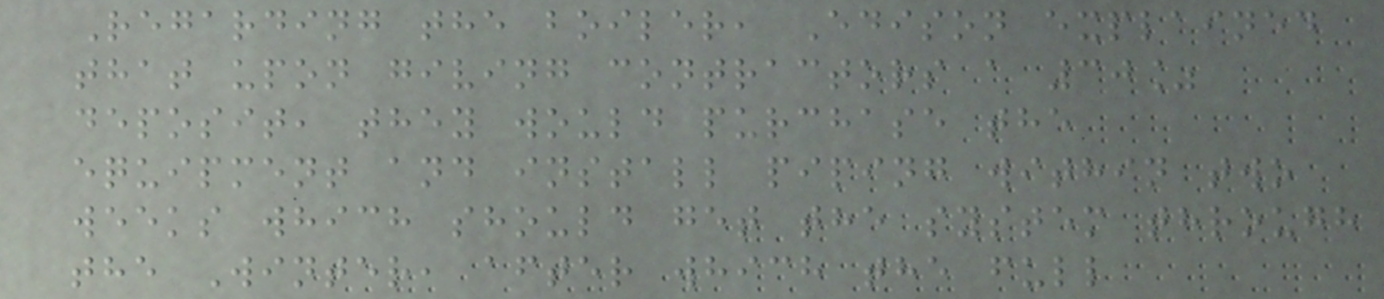Regarding the boiler, Edison explained
that upon giving contractors a 30%
deposit, they would purchase the
equipment and install piping within two
weeks which should get the system through
the Winter, after which the full
